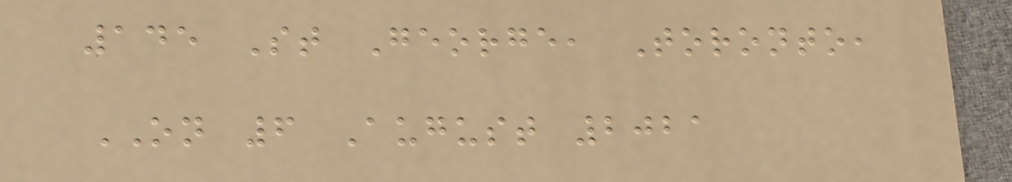145 St George, Toronto,
ON 6 August 2021
